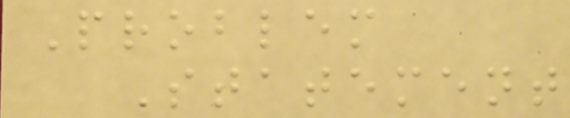Problem
Statement
